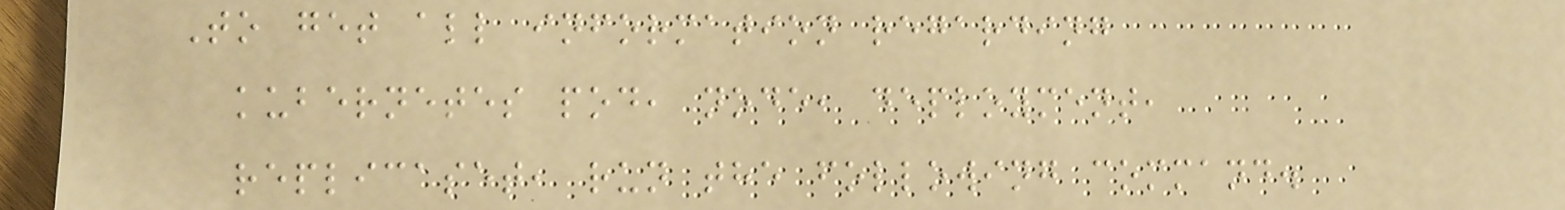To get all information regarding
kubernetes pod, node, deployment,
replicaset, run the following command.
